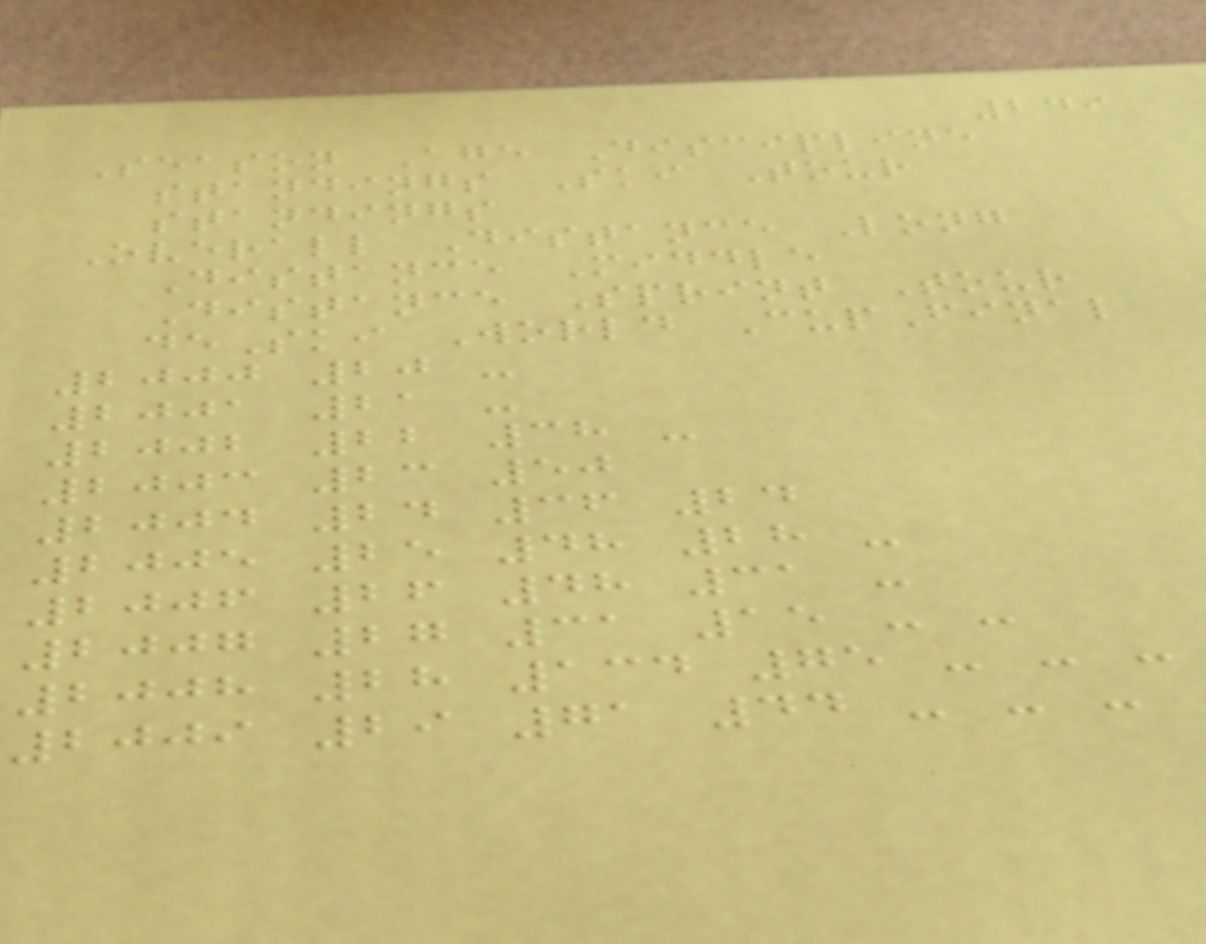249
Season Age Discipline
standings Ski Tour
standings
Overall Distance Long
Distance Middle
Distance Sprint Tour
deSki World CupFinal
2000 20 -
2001 21 -
2002 22 38 -
2003 23 50
2004 24 36 24
2005 25 48 28 -
2006 26 48 31 -
2007 27 31 15 - -
2008 28 134 75 - - -
2009 29 71 44 - - -
